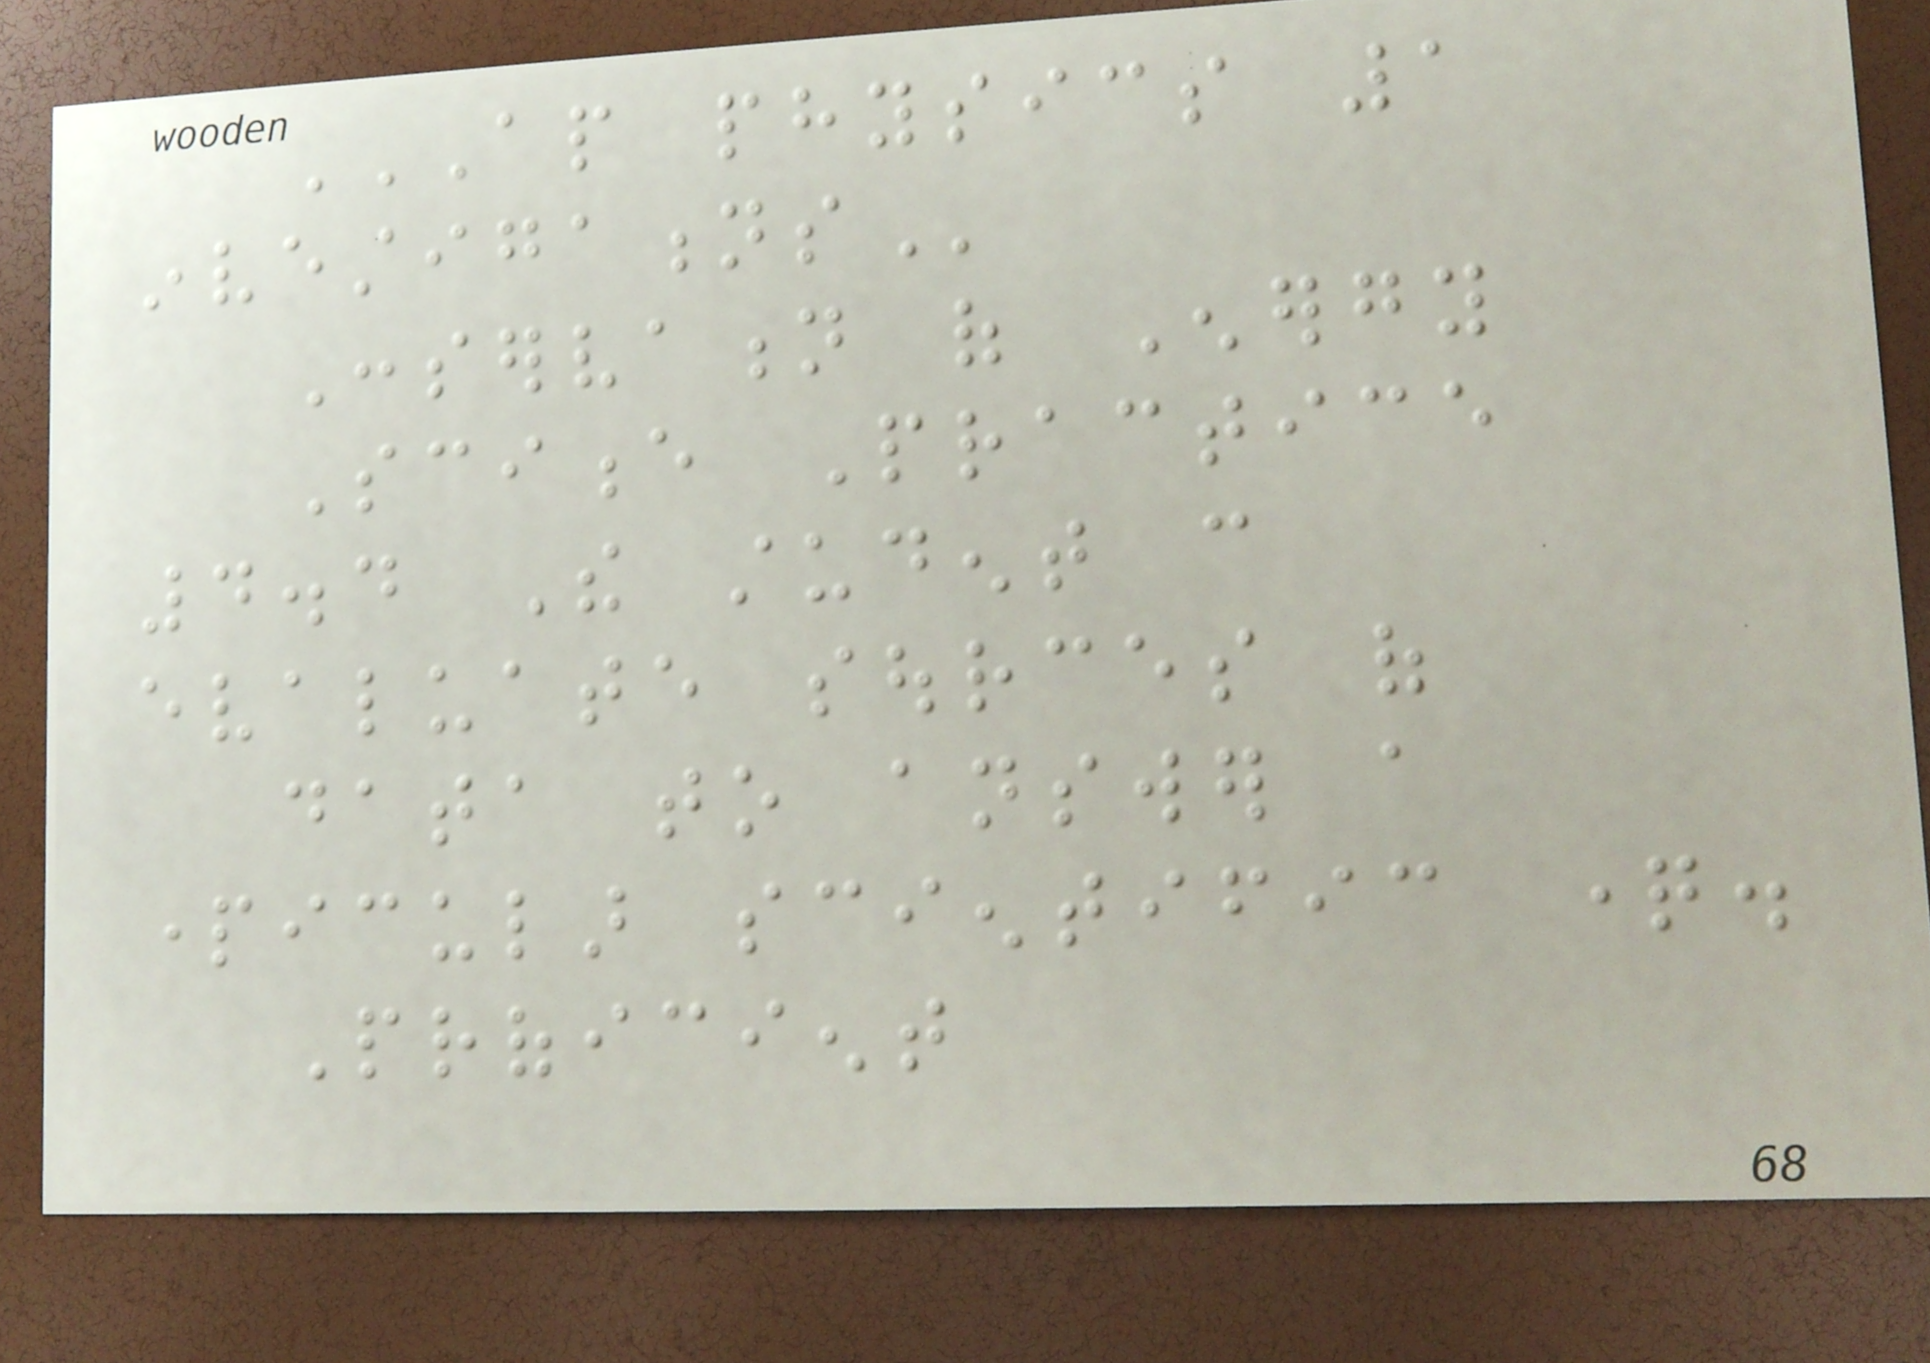AP PHYSICS 1
INVESTIGATIONS
Conservation of Energy
Science Practice
4.4 The student can
evaluate sources of
data to answer a
particular scientific question.
Proficient
